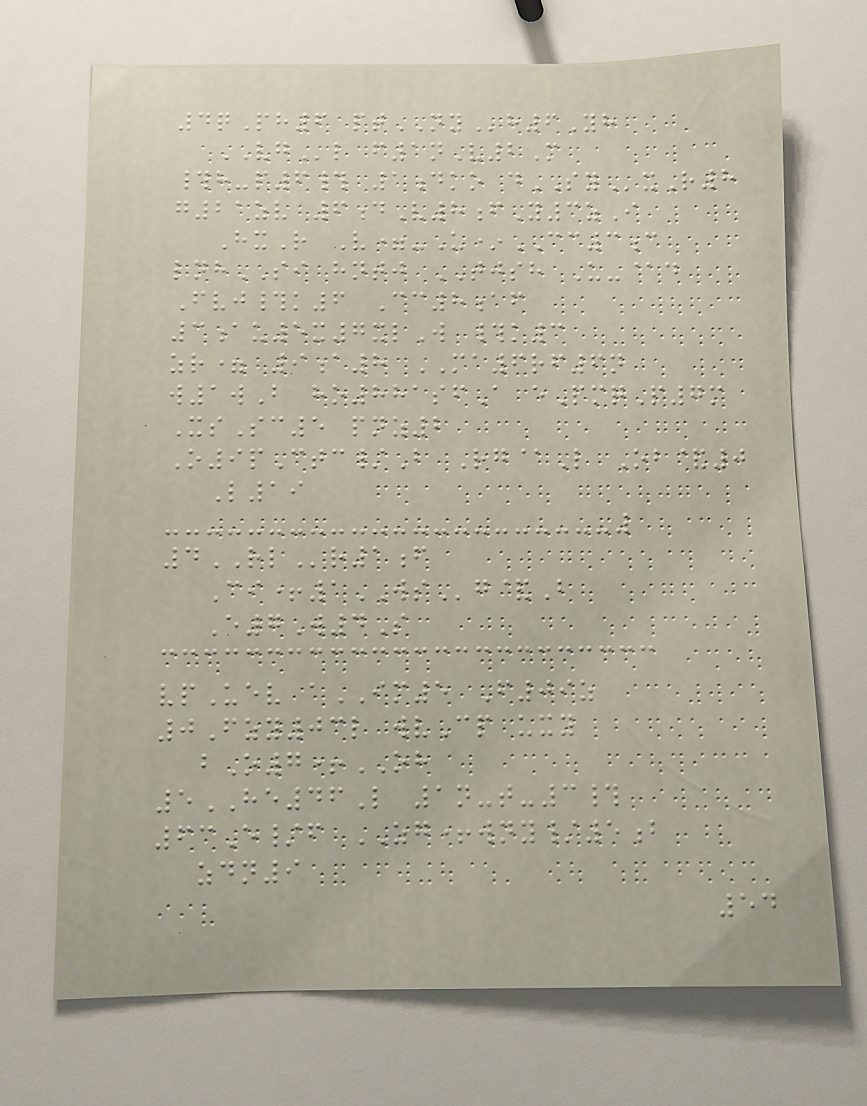4qPh6 ptNYh6Yh
VGl f1nV2M
#h-p6# 1dko dSYxR8
g21zv 6dV8fY3zI
HxR V=-U*CC3c
lnhSI hntj TJSH U-@d
Fvj#k6 Cc8af
3au5x7xlW #k3
zr= 9a8 MA6rf6n
w1wB ho881sfA ePmqP7m
XsSc5 pnz2
O9pCtc/B Rg@L Ob&0
L19
4RLr1f
Ci+1WSg&B
E7W4S
vpUev aIM5 F09z
0Fzy03l wvCp uxy
bO7+OH
5HE46L 1n-t-3#
63E/f ZG+wny/5b
zdn9
54
